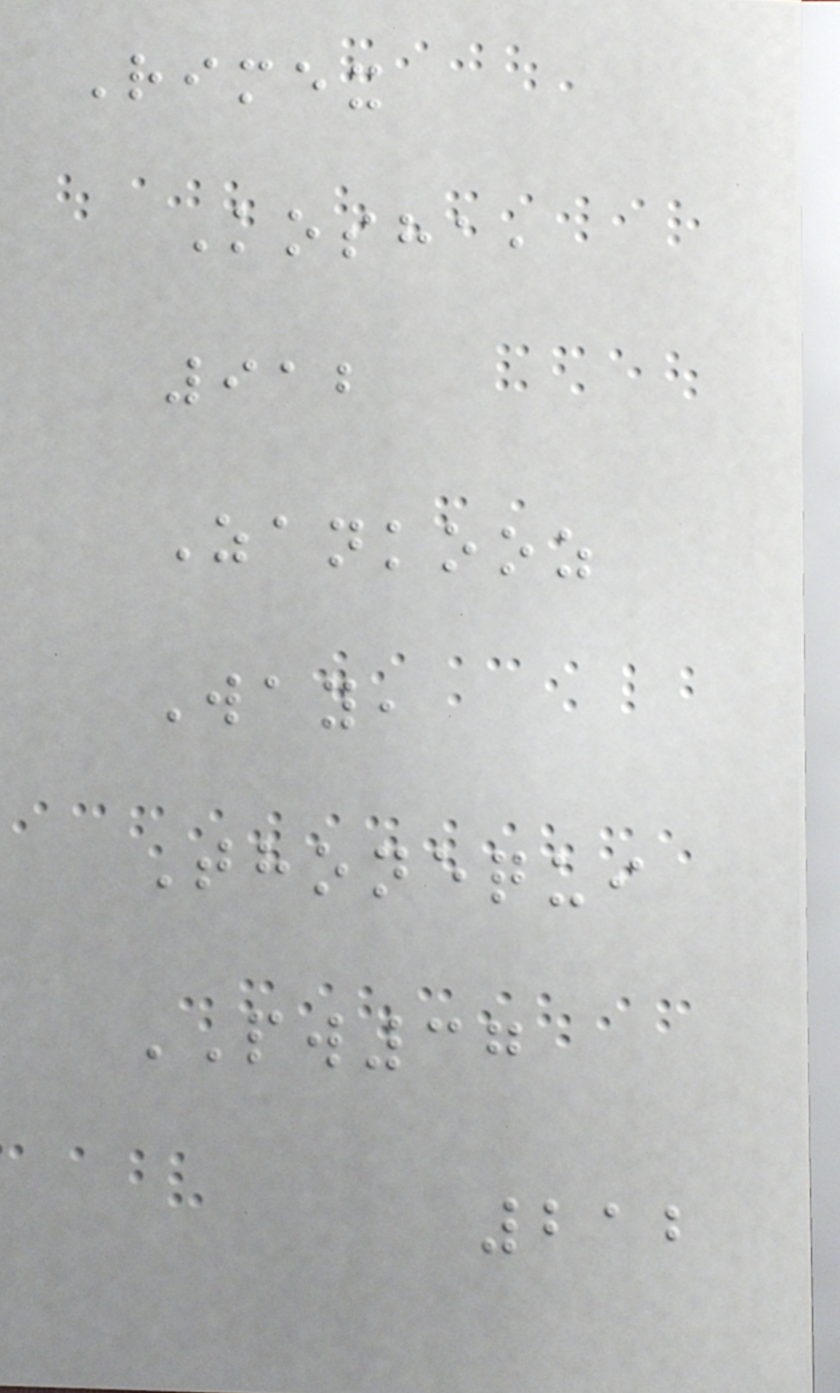Rimex
Kosha,
912
Zankooz
Way,
Thonequi
PW37
212
